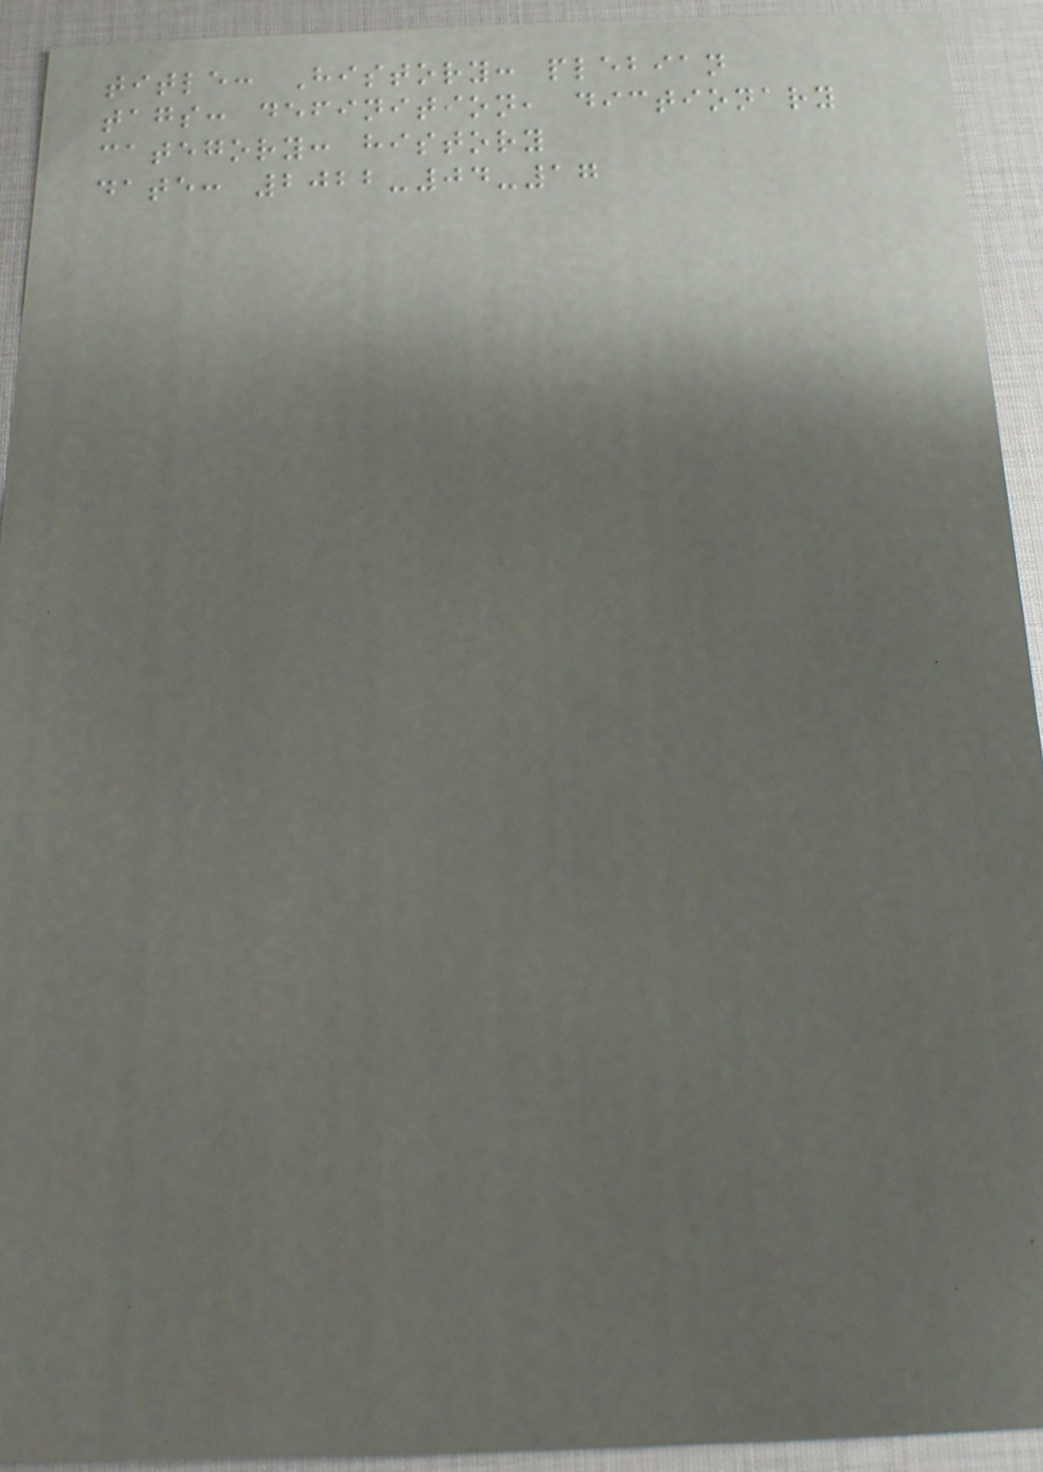title: History: plebian
tags: definition, dictionary
category: history
date: 2022-04-17
